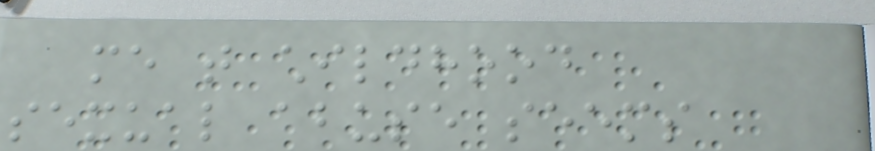me that childhood
sexual abuse seems
